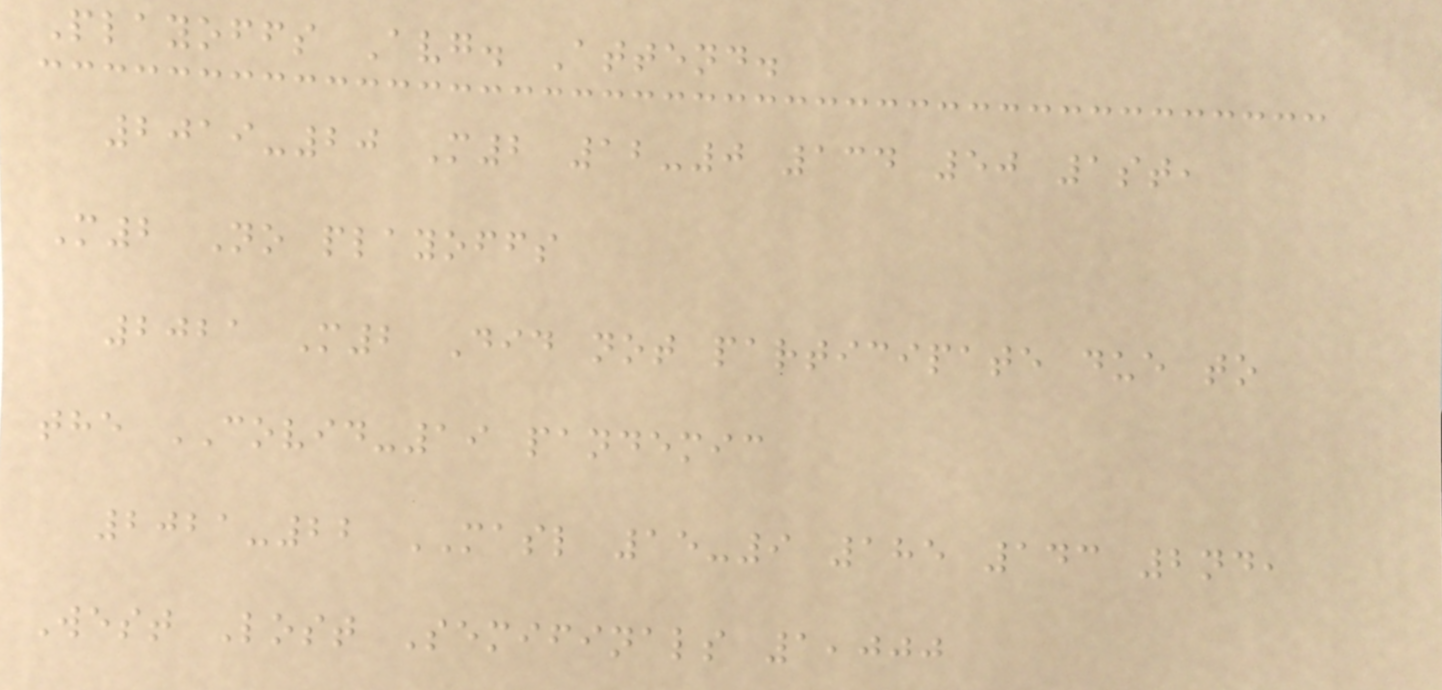Playoffs Avg. Attend.
2019-20 M2 12-0 134 50 1st,
M2 No playoffs
2021 M2 Did not participate due to
the COVID-19 pandemic
2021-22 MASL 15-9 185 143 2nd,
West Lost Semifinals 1,000
